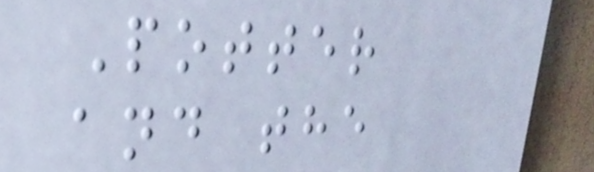Potter
and the
